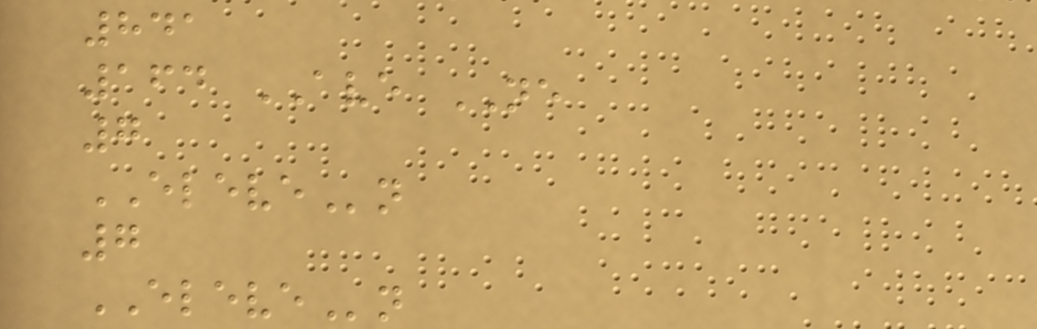841
164 AVE NE
7
ELEVEn
7
ELEVEn
